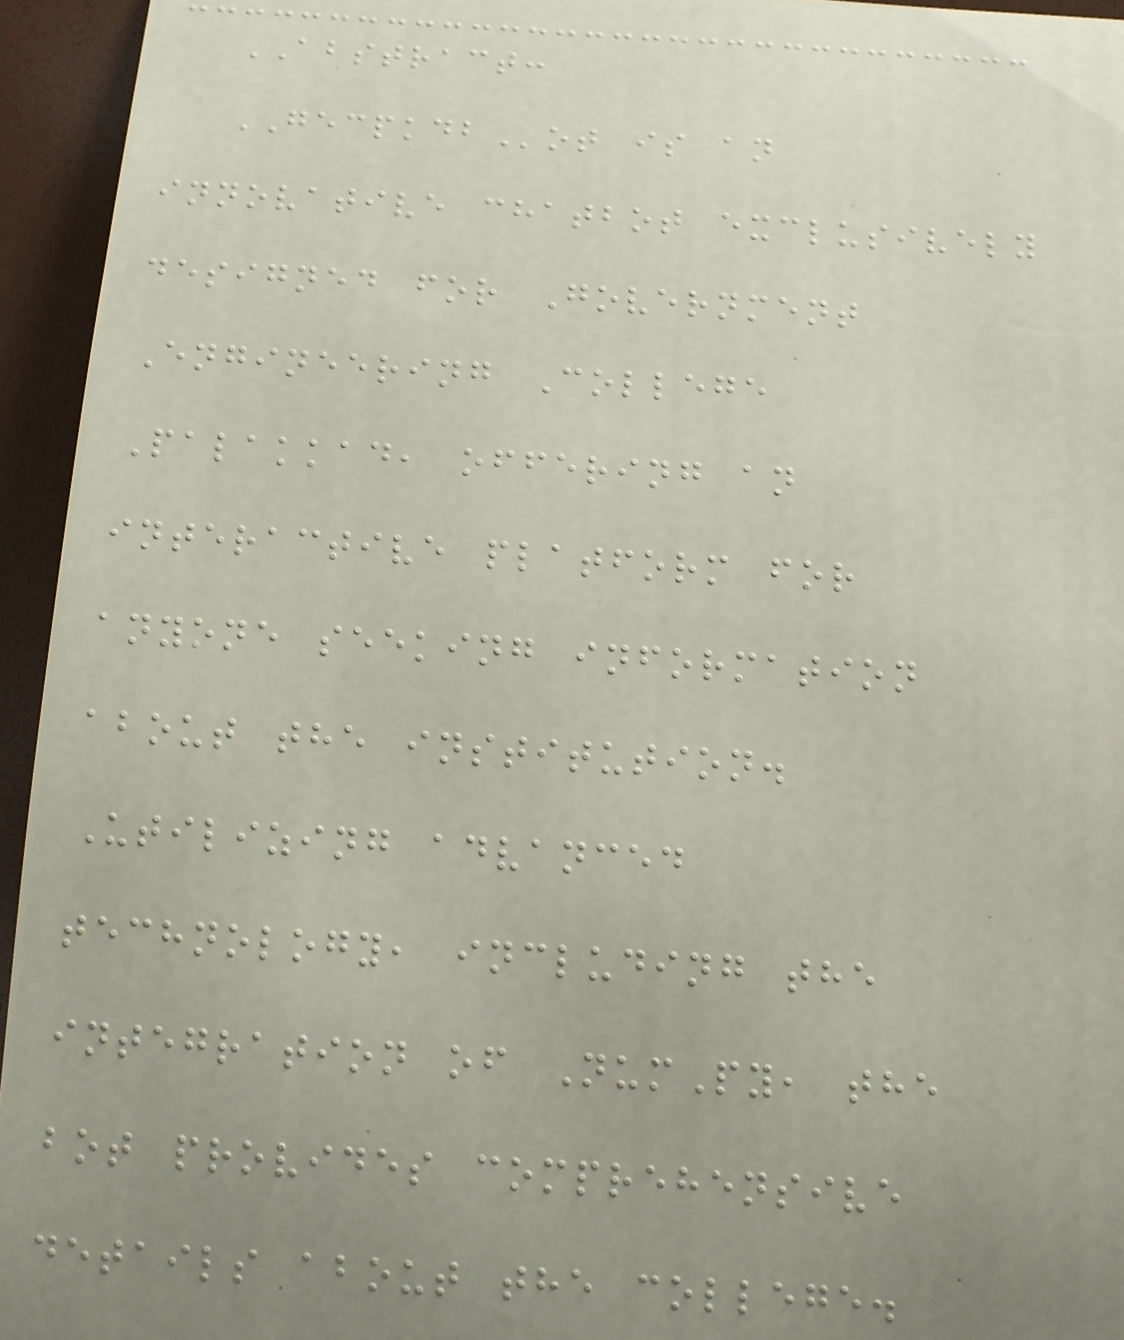ABSTRACT:
GECPKDBot is an
innovative chatbot exclusively
designed for Government
Engineering College
Palakkad, offering an
interactive platform for
anyone seeking information
about the institution.
Utilizing advanced
technology, including the
integration of NumPy, the
bot provides comprehensive
details about the college.
